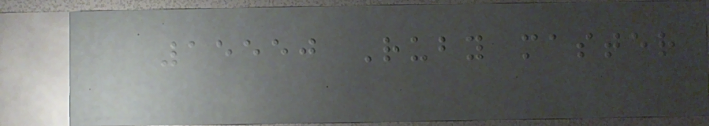15550 Ruby master
